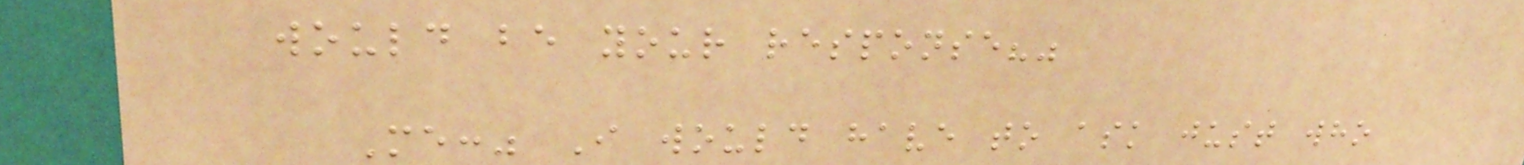would be your response?"
Me:" I would have to ask just who
